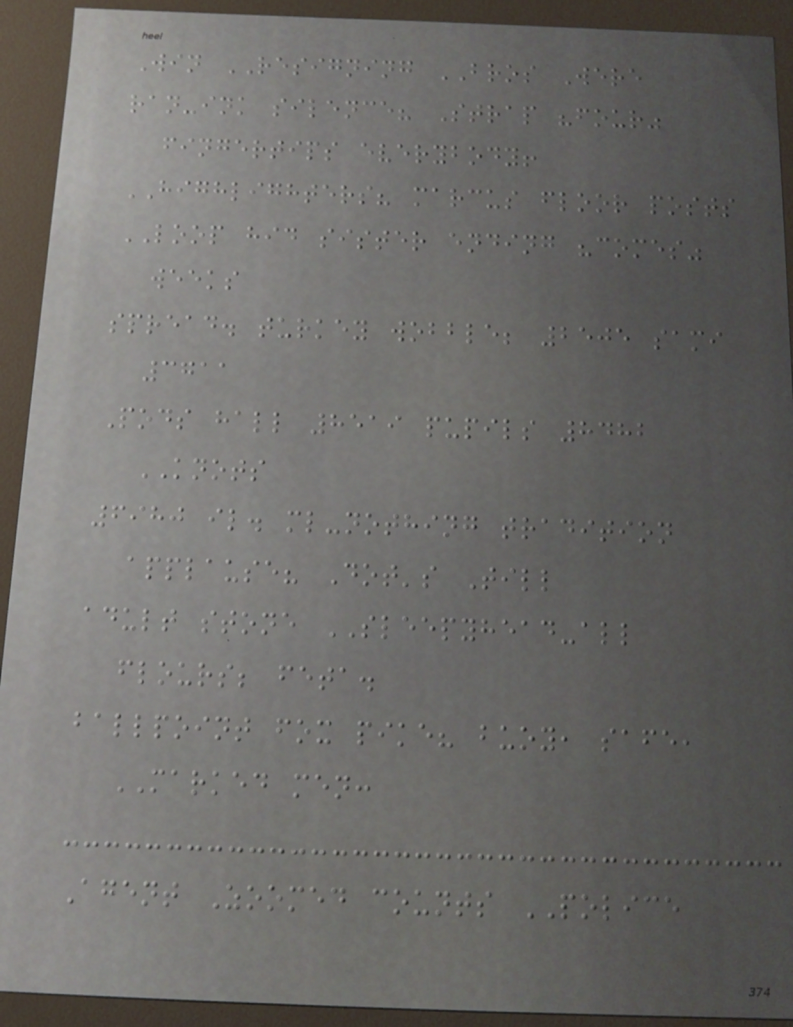Win RESIGNING BROS Were
ran-ink silence? Strap "four"
fingertips everybody!
HIGHLIGHTERS? marcus floor posts
LOOP hid sister ending "comes"
weeks
spread. turkey wobble; 2505 sami
3711
Pods hall 8519 pupils 8482
KNOTS
6980 il. ml-nothing tradition
applause? Dot's Till
adult stone SLEEPYHEAD-all
flours; feta.
ballpoint fox pike? buoy, safe,
MARKED men:
Agent Zoomed counts POLICE
